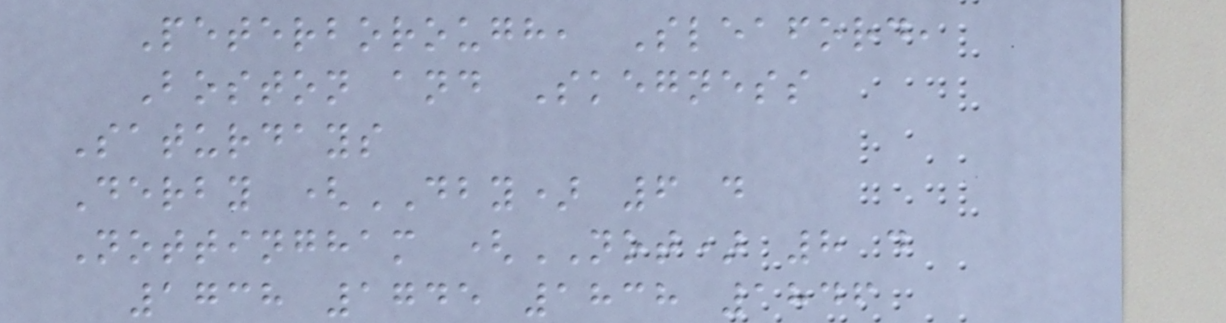Peterborough, Sleaford,
Boston and Skegness
Saturdays
Derby (DBY) 6 d
Nottingham (NOT) 8 d
1738 1745 1838 1846
